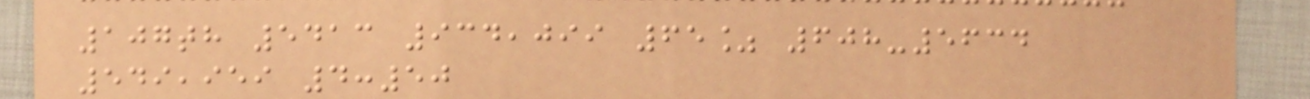107th 5413 934,099 65% 608-5634
549,959 4:50
